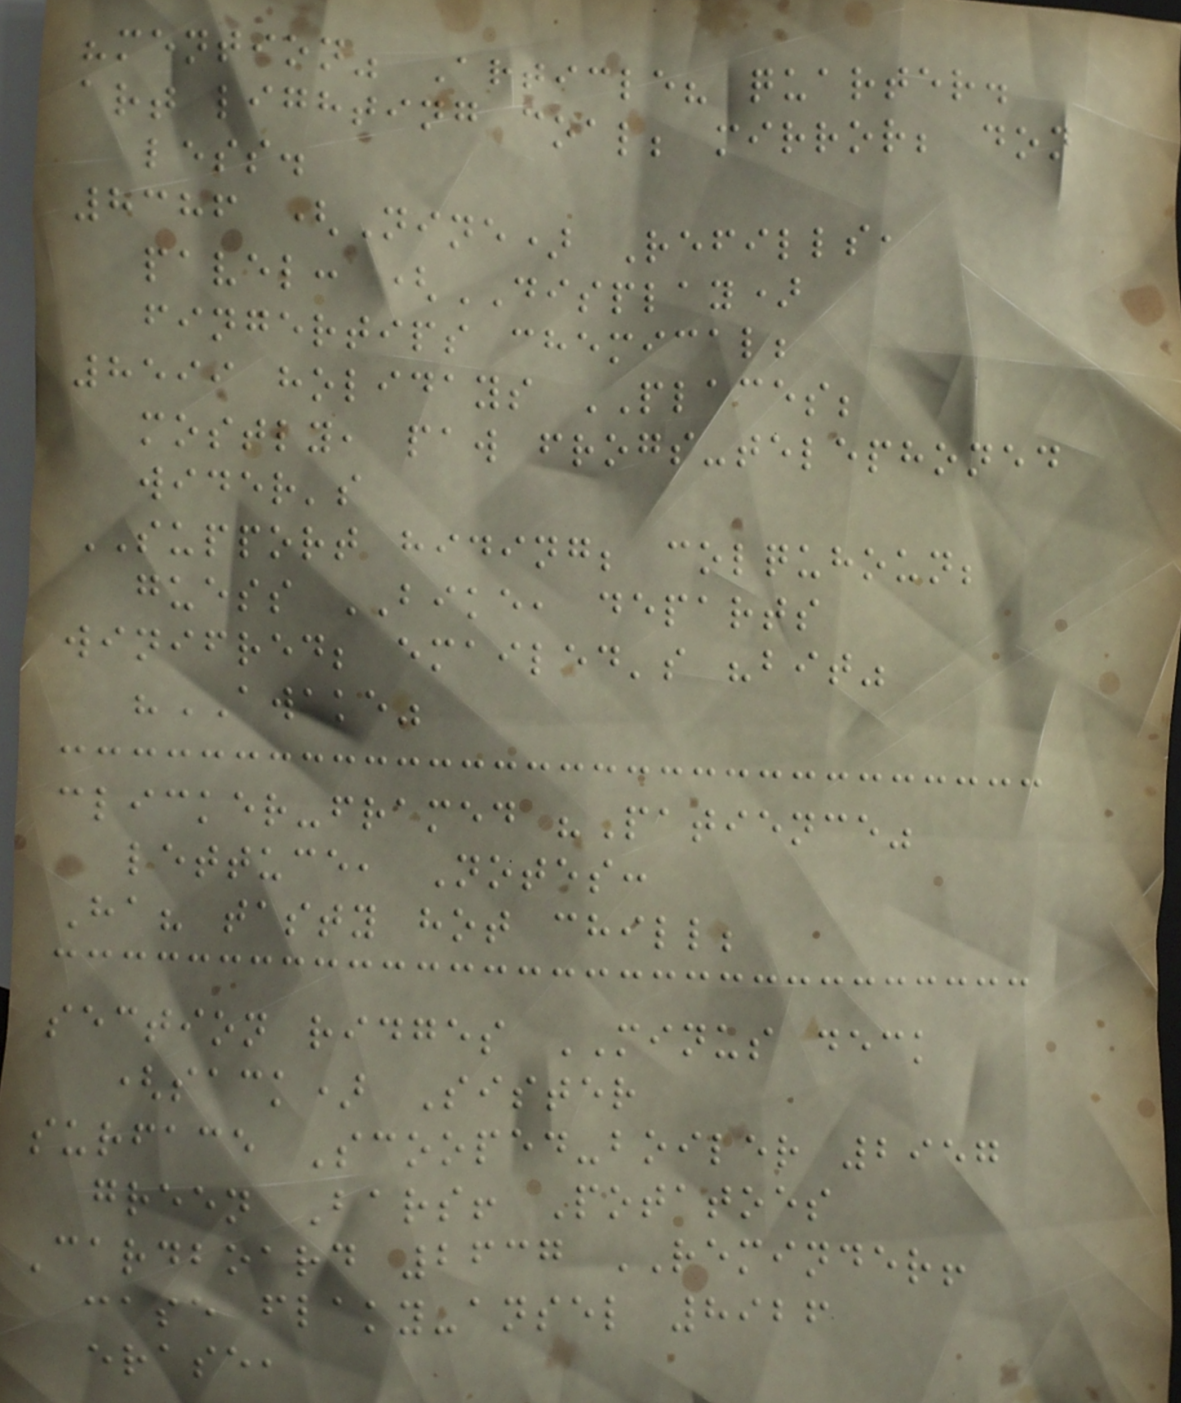"mention" Article? quarter.
art lighting coal; mirror; don
less.
8386 (Nine) Refills,
pavel: (DISPLAY)
fingertips chemical;
8599 holidays PLACES;
mostly, paw frogs-telephoned
wider's
SUPPORT hiding; colquhoun;
guess BIKE, departs
winifred; emailed's "bit"
"AWAKE"
clicker-framed "Patience"
lettuce, Notes:
Ha? tasty hot chill;
section ridges MINUS deck
(sack) Sister
surface Scooped-boiler 2957
green Bars! Potatoes
Cardboard 2637 REMINDER!
case flaky-ansel 8926
erase,
